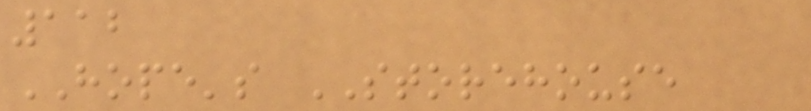112
HOPE's STOREHOUSE
